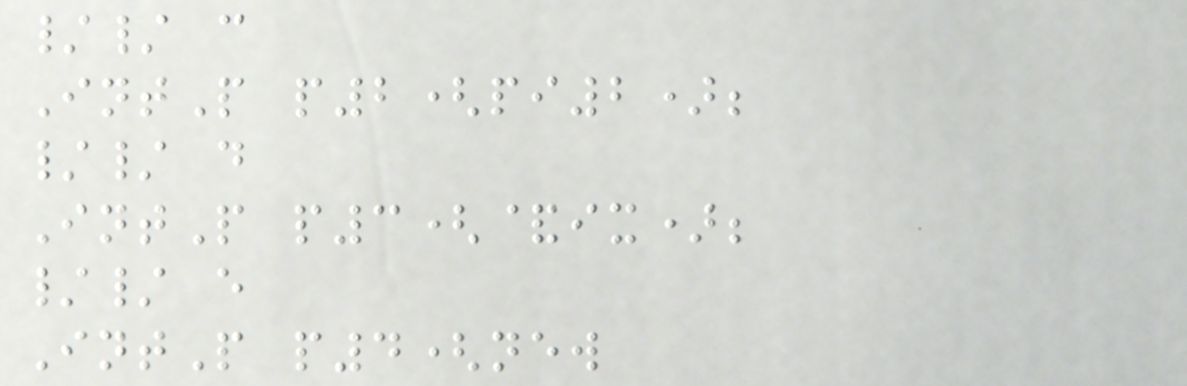// c
IntP p2(pi2);
// d
IntP p3(&ix);
// e
IntP p4(new
